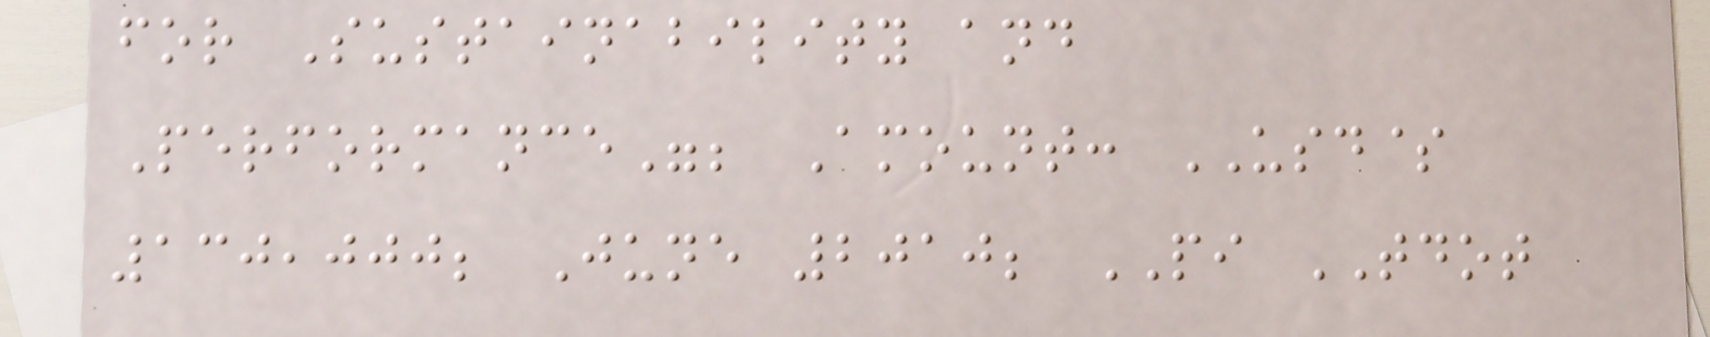for Sustainability and
Performance"; Amount: USD$
130,000; June 2010; PI TDOT
